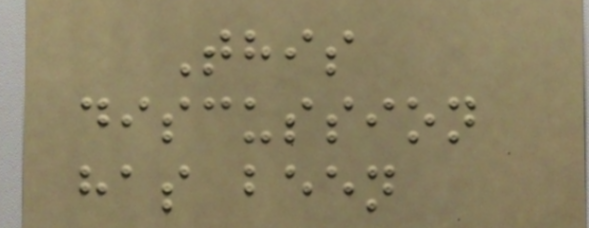This
discussion
has been
